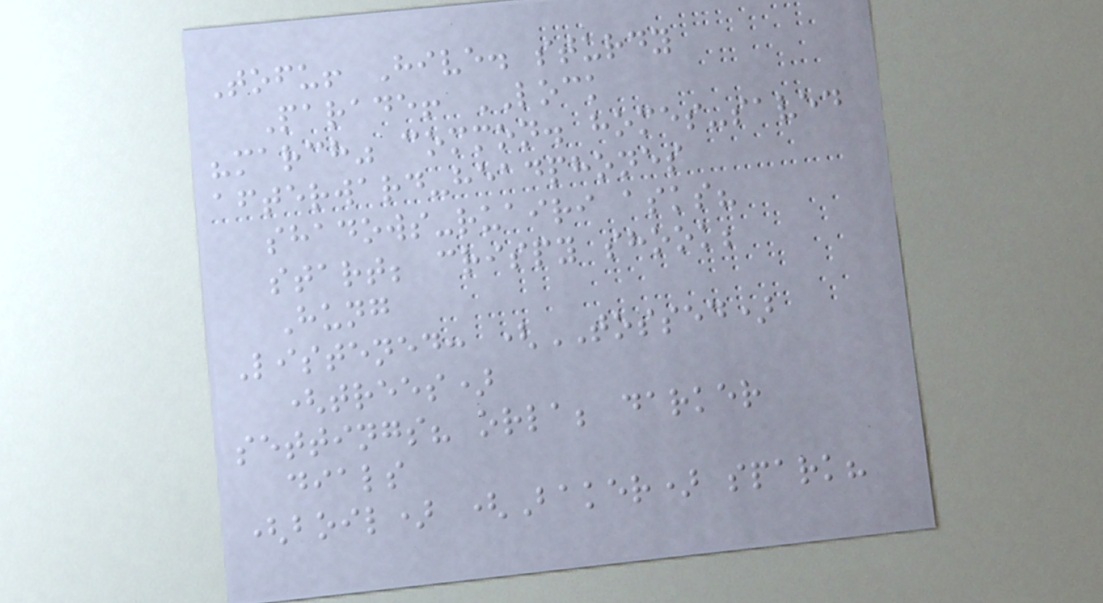Tofu! Hive. sturdy
Parade! LOCK
"march" common. homes-saved
afterward-headphones
shadows-ruairi asks?
start; crispy shook;
Hung
Listened: (TOSSED)
(trees)
settings? orla; darker
dials
(boil) (Baker) spark?
